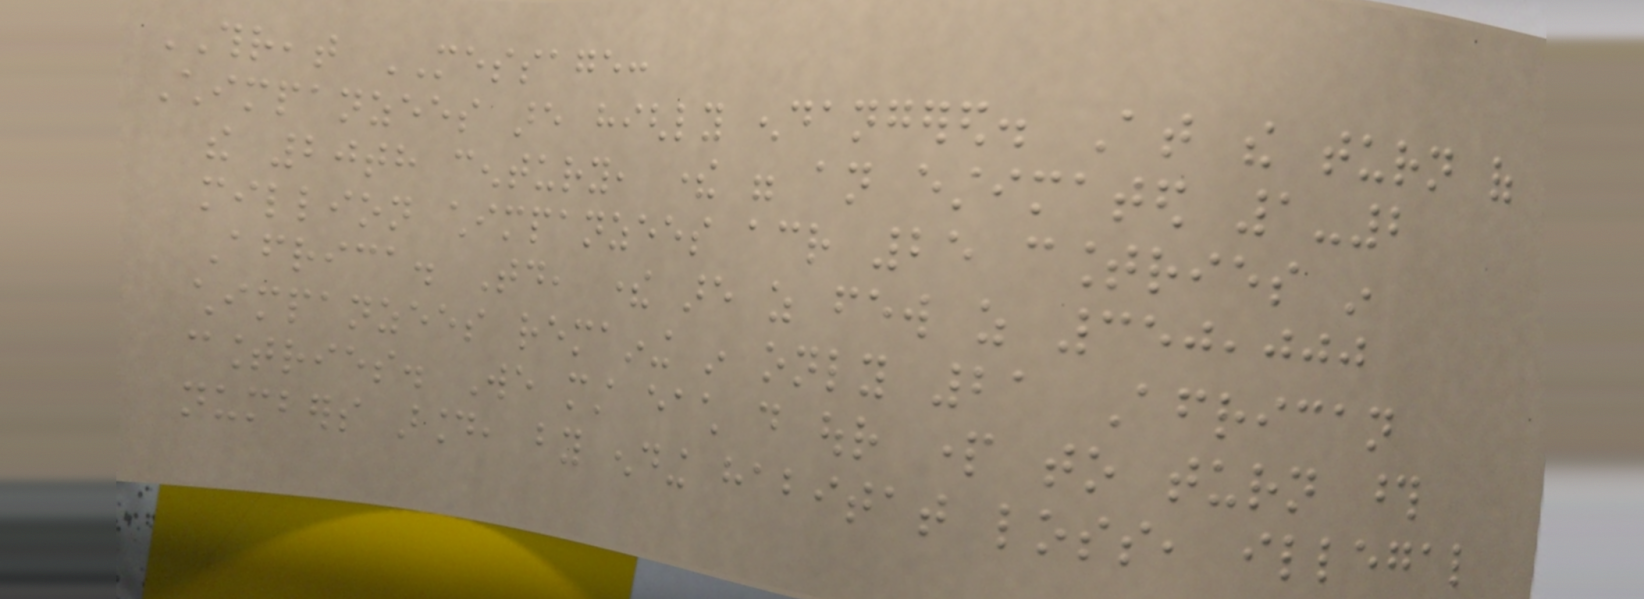THREAT MESSAGE:
Chimpanzees are highly endangered. At the turn of
the 20th century, there were an estimated 1-2
million chimpanzees across 25 countries in
Africa. Today, there are as few as 350,000
chimpanzees remaining in only 21 African
countries. We must each do our part to turn those
numbers around, by ending habitat loss, illegal
